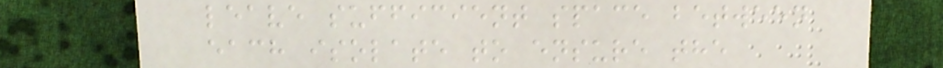leave sufficient space between
each isolate to ensure the
